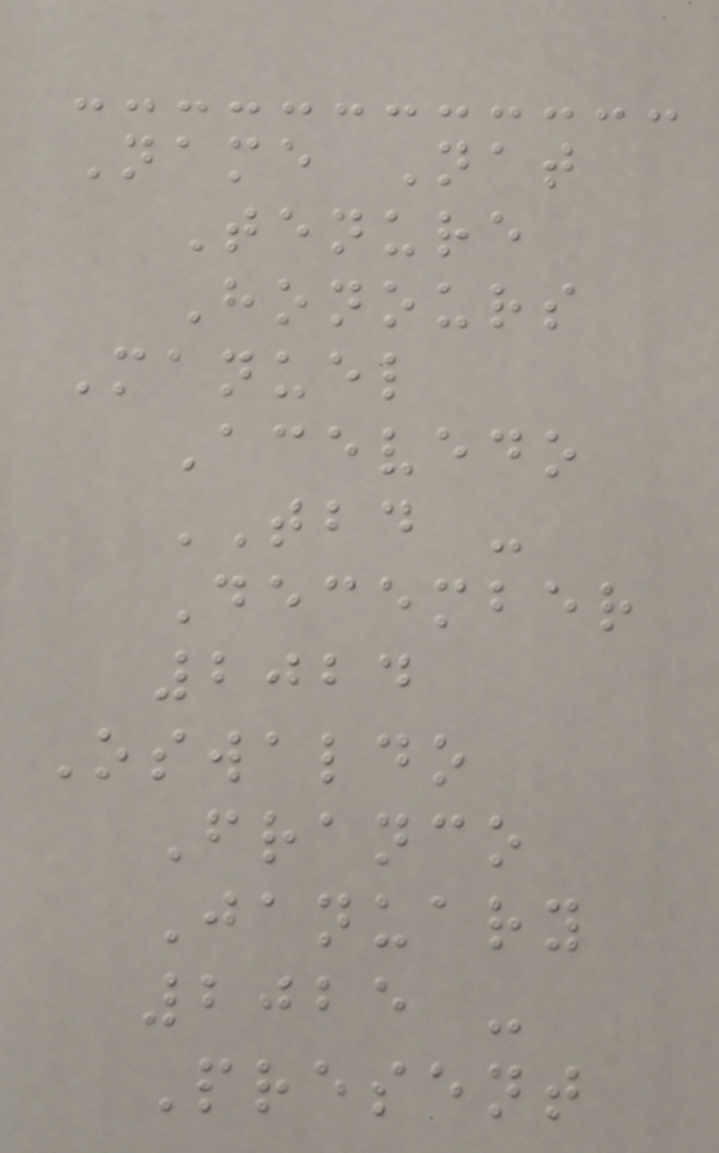Name Nat
Tenure
Honours
Manuel
Acevedo
TBD -
December
2024
Oswaldo
Franco
January
2025 -
Present
